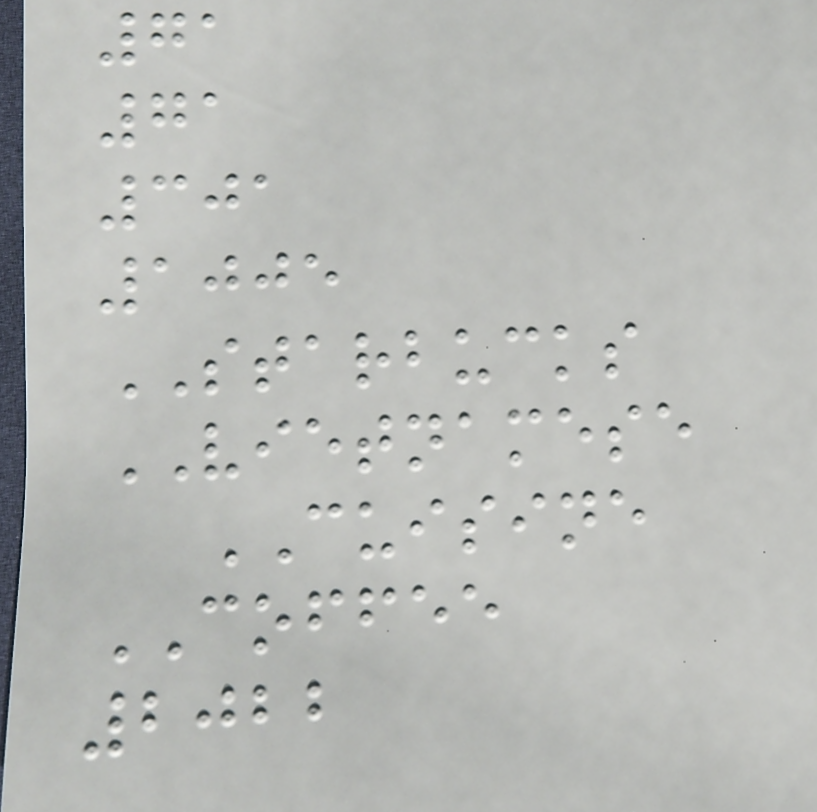71
71
301
1005
STARBUCKS
VIETNAMESE
CUISINE
COFFEE
2022
